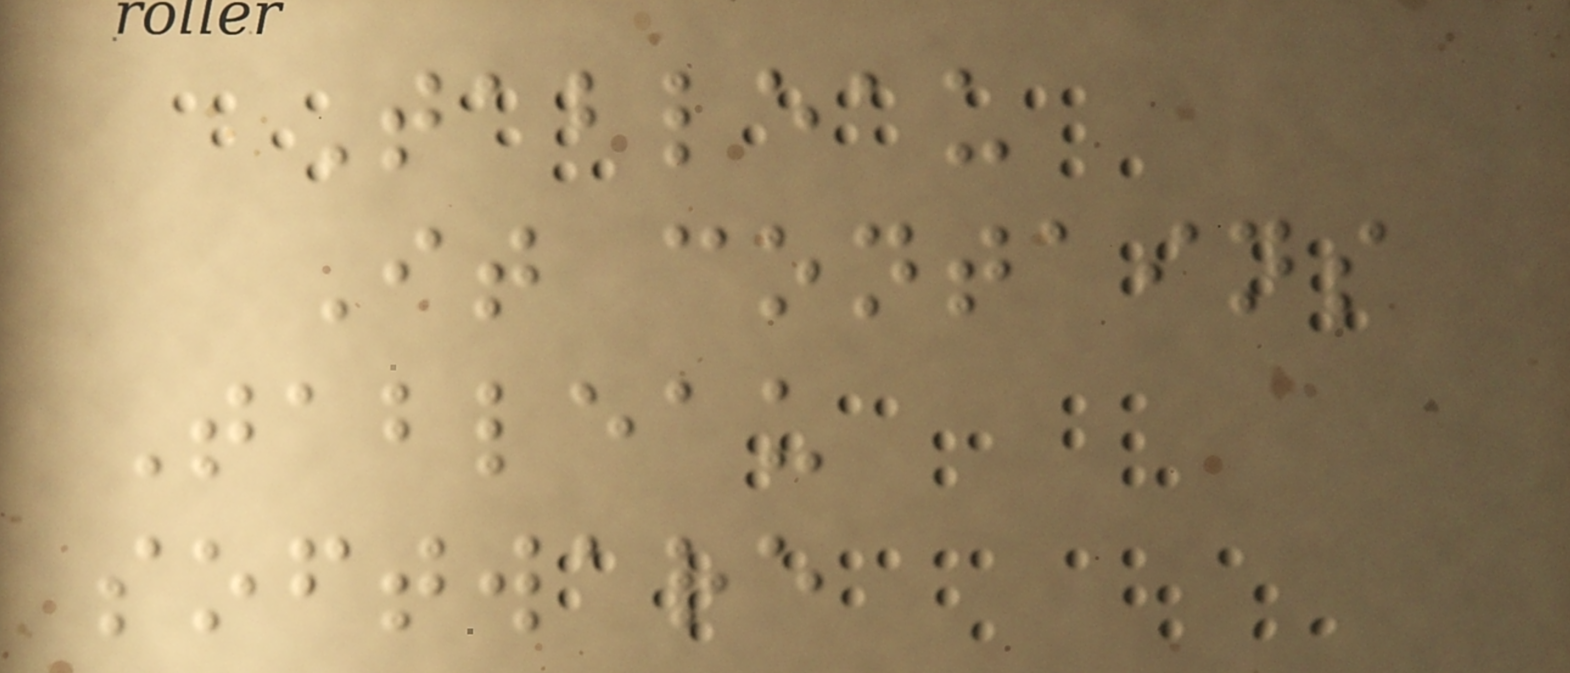Tableau
It contains
Tableau
software
